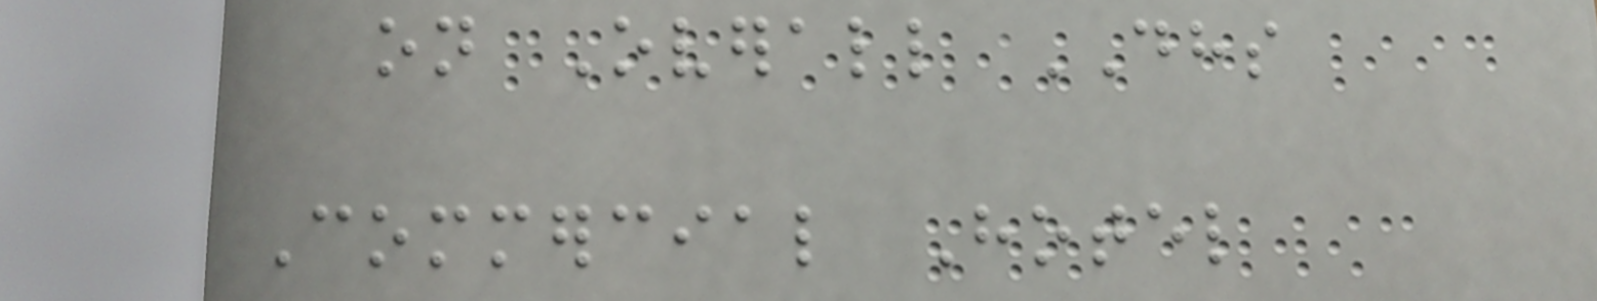on Overall DHS
Commercial Hotel
